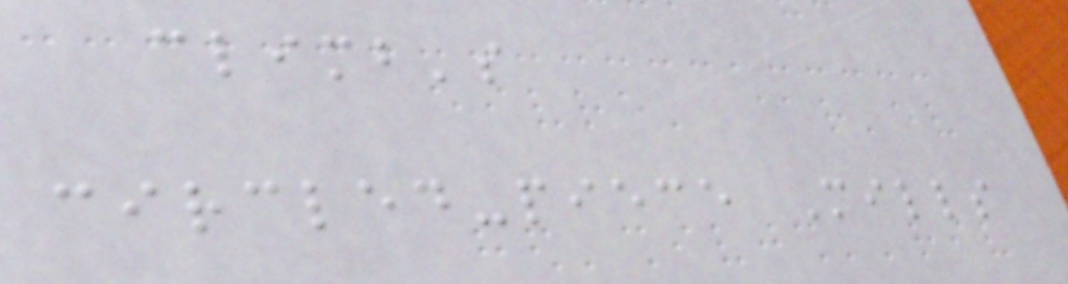climb's
circled-piece Mills
